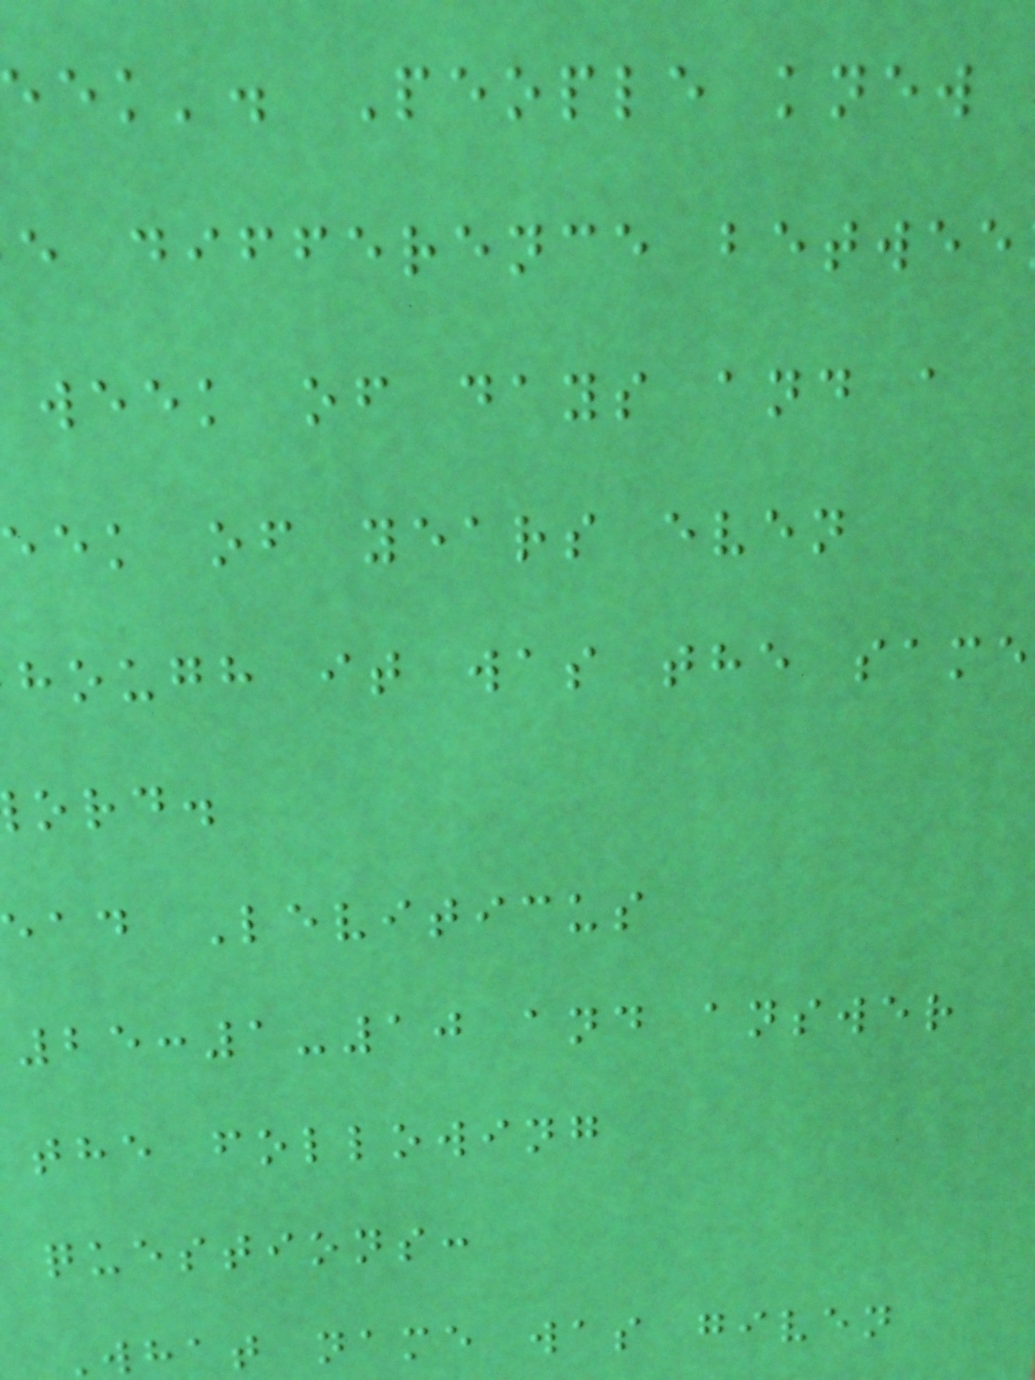eek'. People knew
e difference betwee
week of days and a
eek of years even
hough it was the same
ord.
ead Leviticus
25:1-10 and answer
the following
questions:
What name was given
